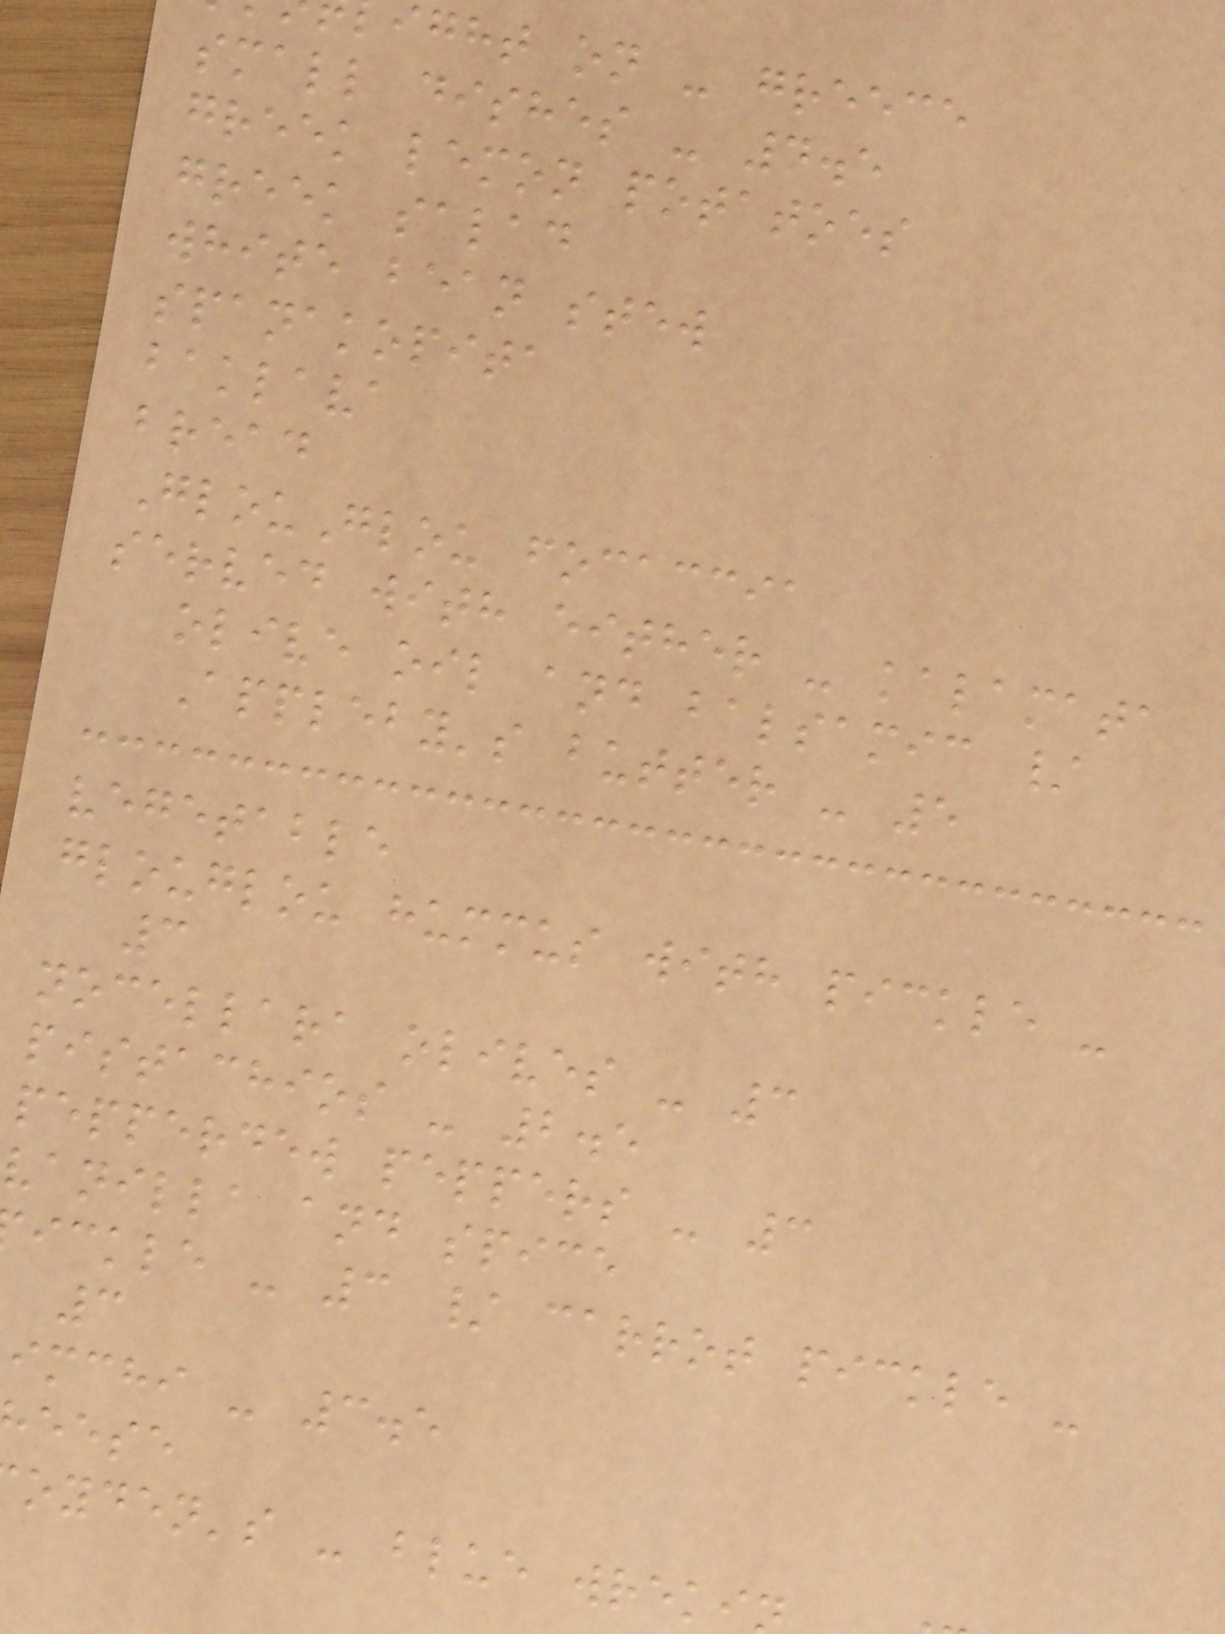ight on - greece
small dishes - 4.5
greek lemon potatoes
greek salad
white bean stew
spanakopita
baklava
bread
GlouGlou focaccia
served with either - kalamata
olive oil and balsamic /
Appleby's butter - 5
vegetable
glouglou hummus with pickle -
3
nocellara olives - 3
pistachios - 2.5
pepperdew peppers - 3
vanilla and spice
ickle - 3 / carrot pickle -
3
imchi - 3.5
eese
oyden's - blue wreki
